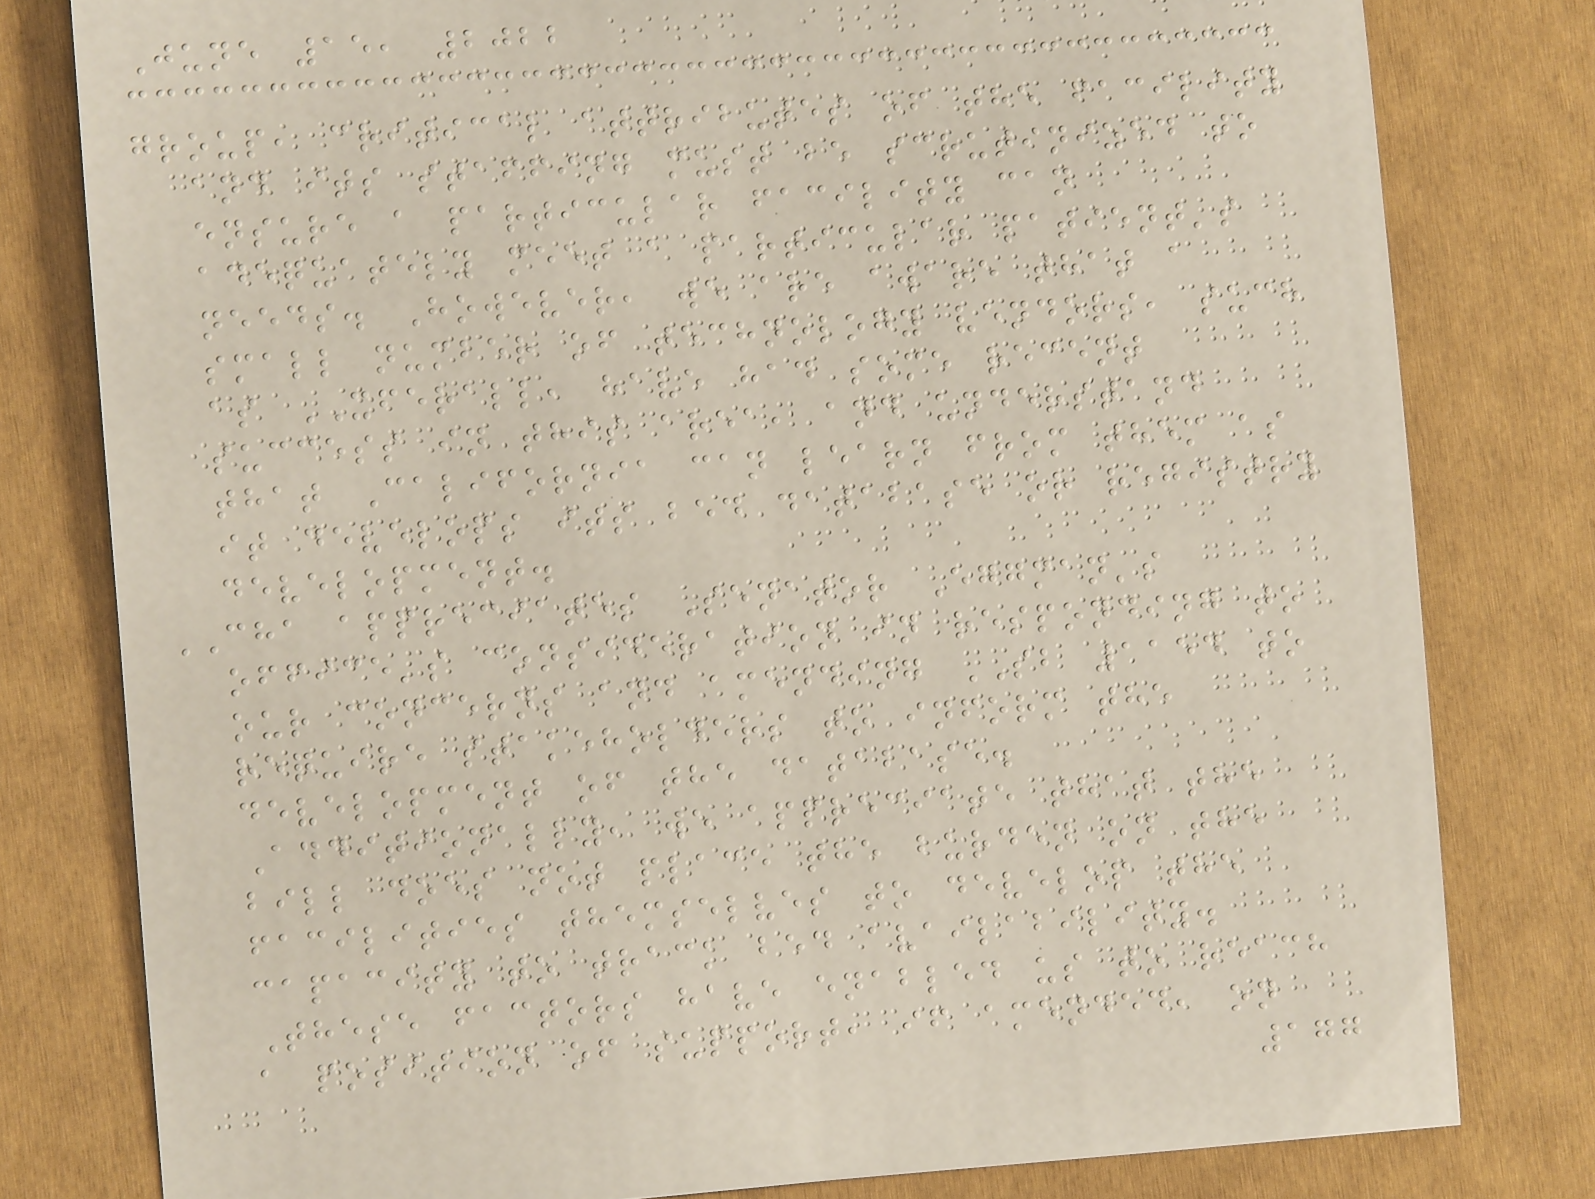June 15, 2022
group, critical attributes of the facility
and its staffing must be scrutinized to
ensure a particular facility can
adequately meet a particular patient's
needs. However, we are aware that a
small number of technology vendors, such
as XFERALL, have had some recent
success in this area, and understand
that California can learn from them as
it develops its bed database or registry
development.
CHA appreciates Senator Eggman's
office's consideration in responding to
our concerns and amending SB 1154 to
require stakeholders to inform the
development of the database.
Additionally, we appreciate that the
bill does not place the burden on the
facilities themselves to develop the
capacity to track bed availability.
These factors have enabled us to reach
a position of support, if amended, on
177
